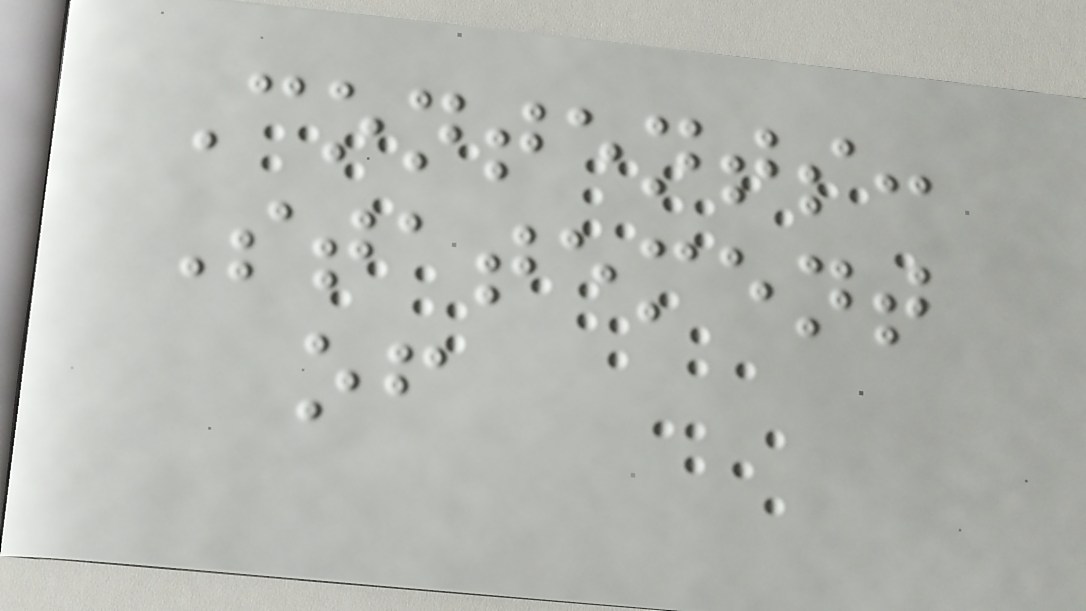Contents:
Statement
of
